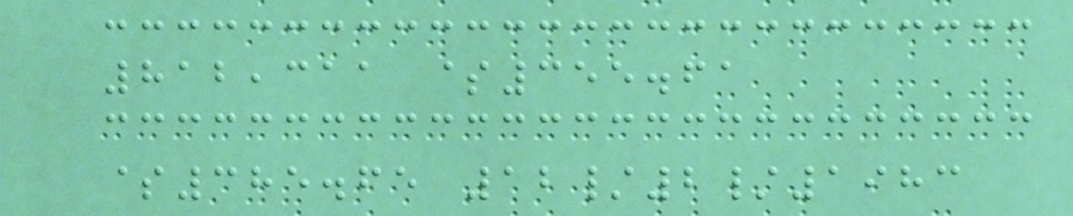812,311 $355.61
$385.65 12/2/1983
